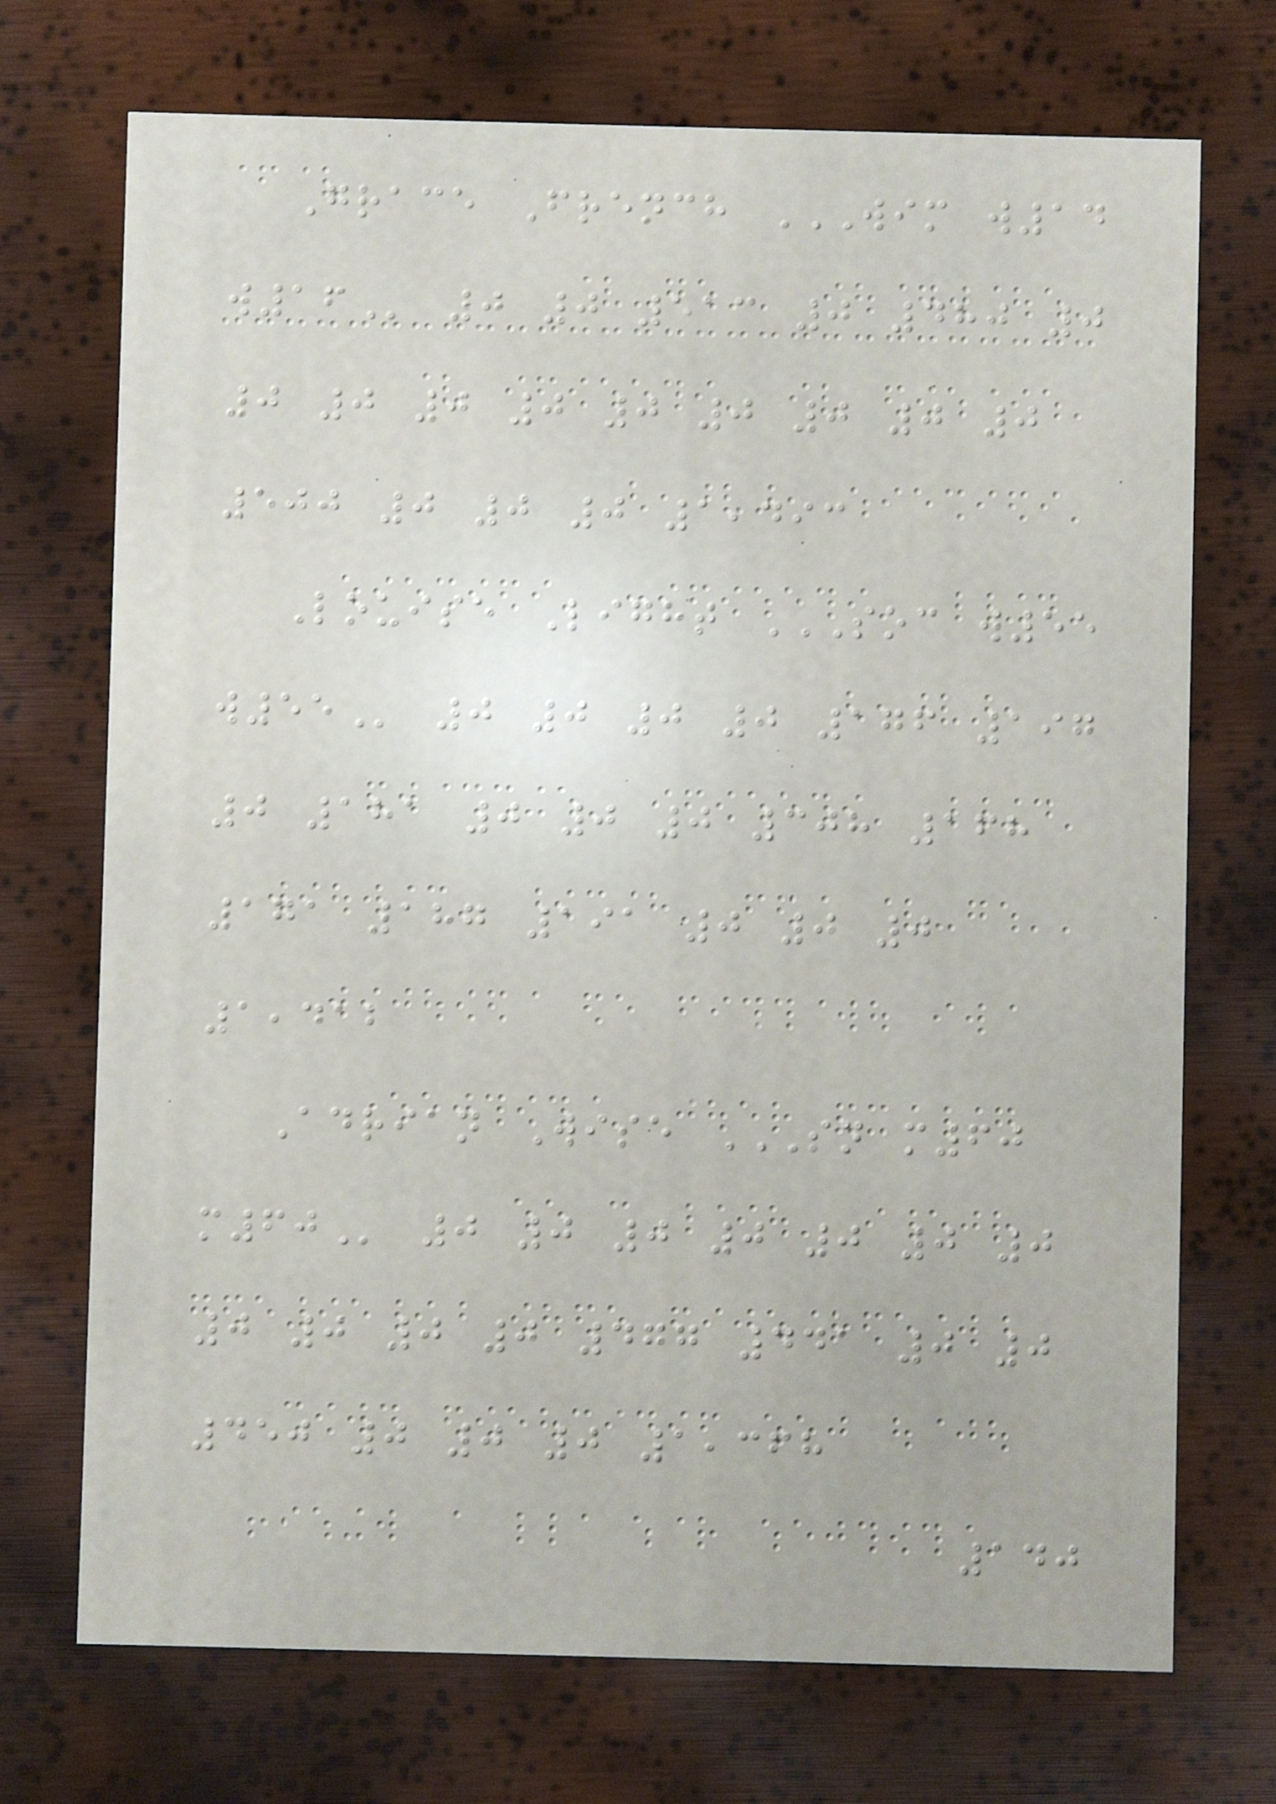Grace French WIM W14
W16 0 0 513 0 480 0
0 0 0 0 0 0 0 0 0
500 0 0 0 1,493
Louise Light SOC W55
W55 0 0 0 0 176 197
0 181 0 0 0 308 168
171 187 191 0 0 0
1,412
Adrian Wise SN M60
M60 0 0 0 0 0 0 0
0 0 0 0 477 441 0 0
450 0 0 0 1,368
140
